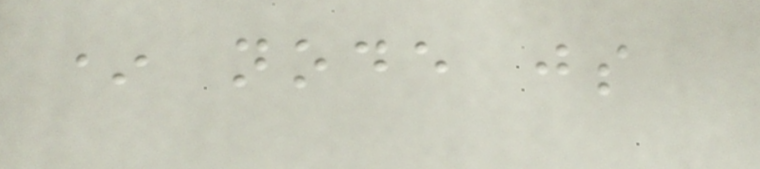* node js
